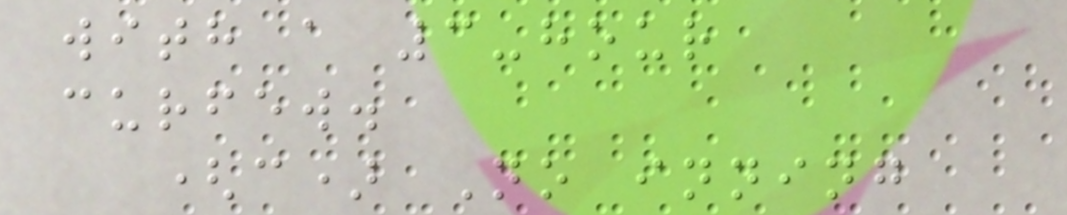with a 3-hour
curfew.
(c) No inning
